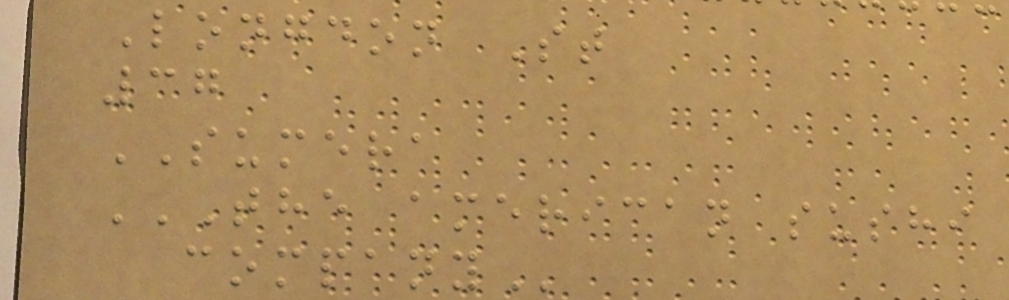Longdon St
37
SUMERA
THE AMERICAN SUSHI
COMPANY
